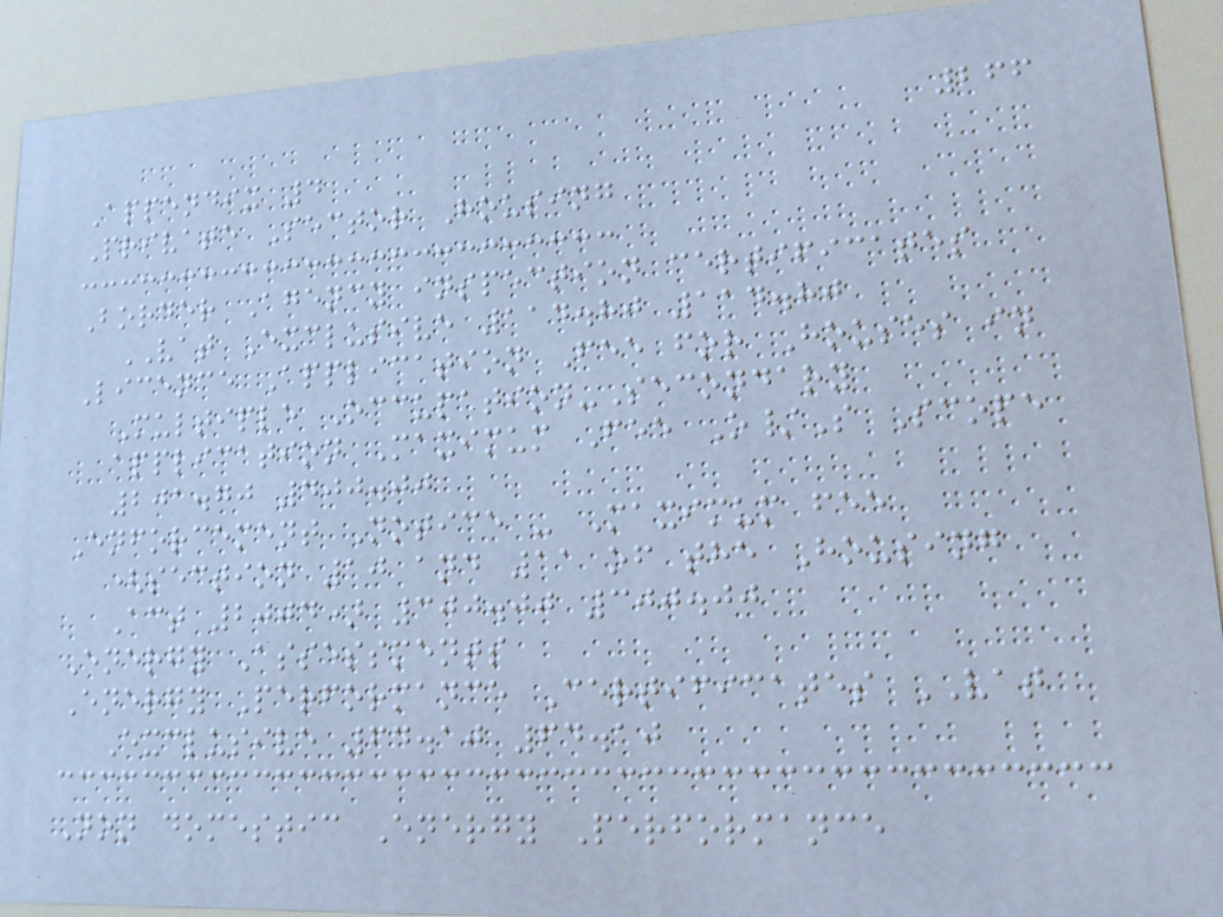266
Appendix 4
Private Sector Housing
Border Agency inspection certificates
VAT Exclusive 114.80 114.80
Licence Application Fee for Houses in
Multiple Occupation-Secondary
application Maximum Fee O/S Scope
201.70 400.00
Enforcement Notice - Maximum fee
(section 10 and 11 of the Housing
Act 2004) 300.00 300.00
Energy Assessments
Energy Performance Certificates VAT
Exclusive 64.10 64.10
Non domestic Energy Performance
